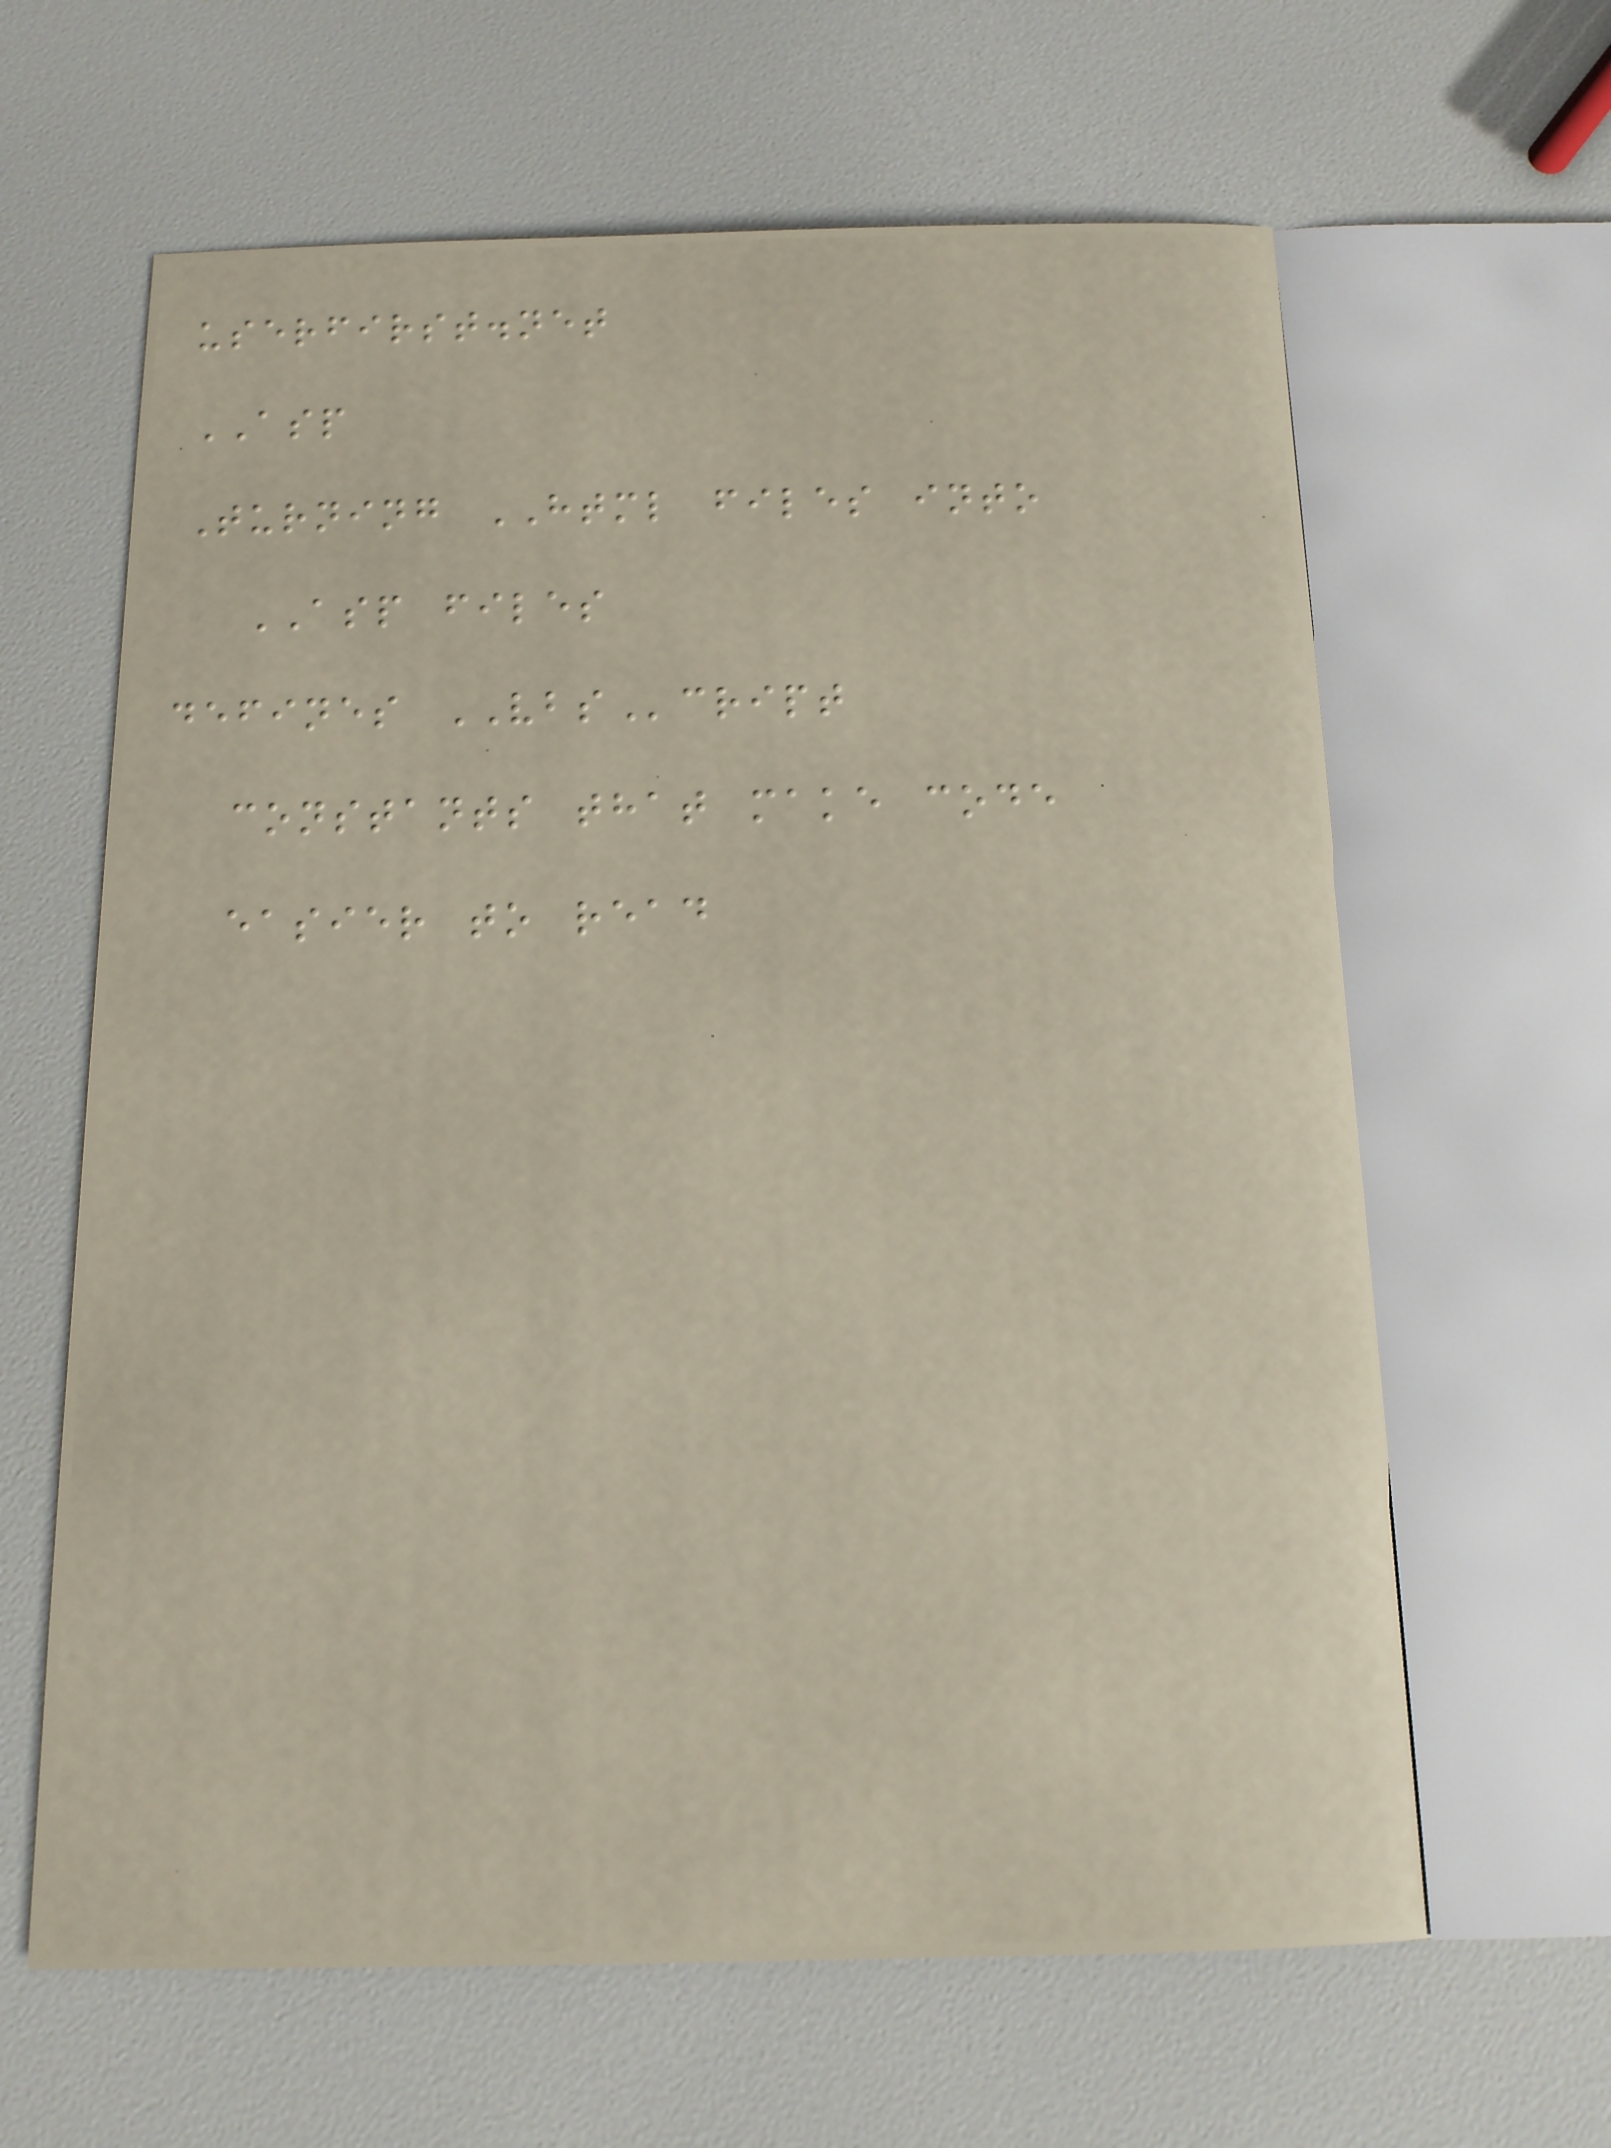userfirst.net
ASP
Turning HTML files into
ASP files
defines VBScript
constants that make code
easier to read
